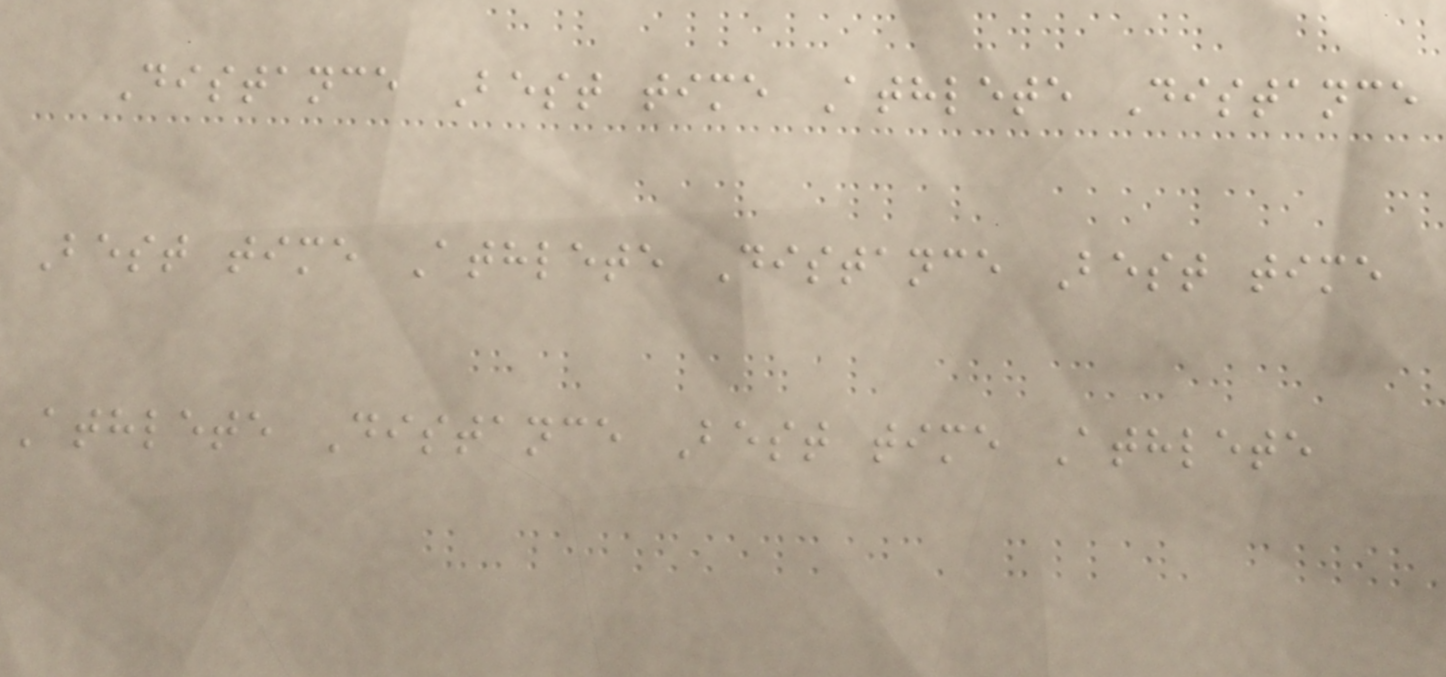Distance Best time Athlete Distance
Best time Athlete Distance Best time
Athlete Distance Best time Athlete
